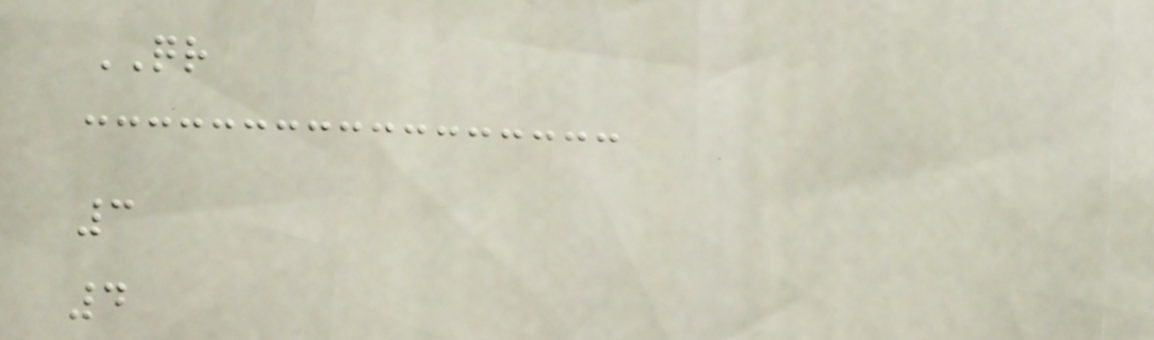QR
3
4
